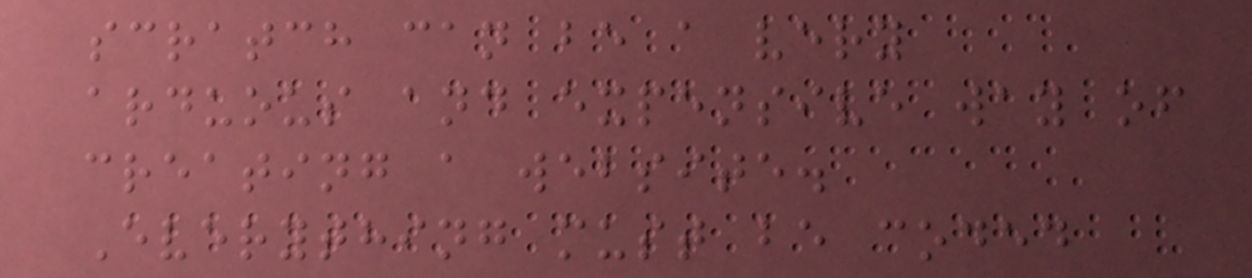scratch can be a very
arduous and expensive way of
creating a website.
Everything must be coded
